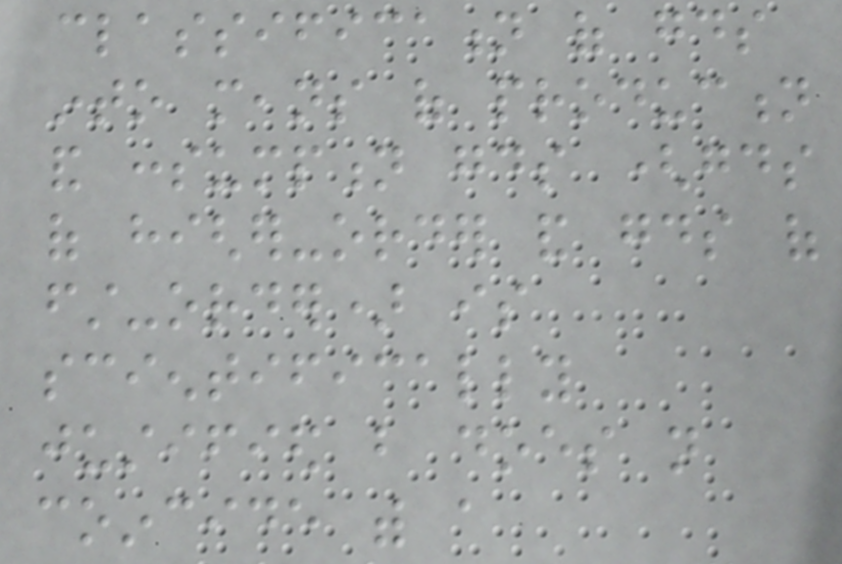classification of goods
into means of production
and consumption goods (goods
of higher-order and goods of
first-order) is
scientifically
justified but does not
coincide with a
